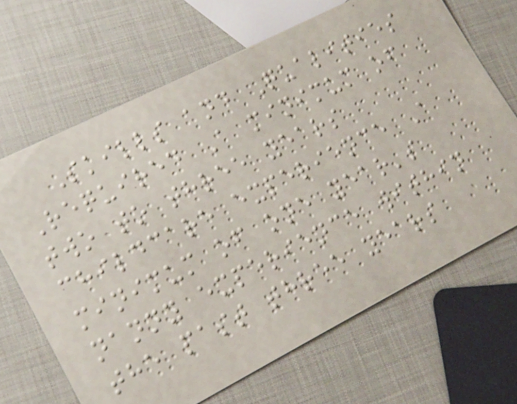Skills and Qualities
Required A minimum of
two to three years
childcare experience A
minimum of one year's
nanny experience within
the past three years
